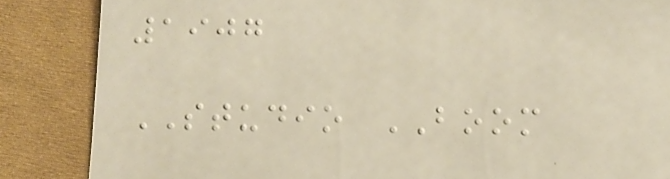1907
STUDIO BOOM
